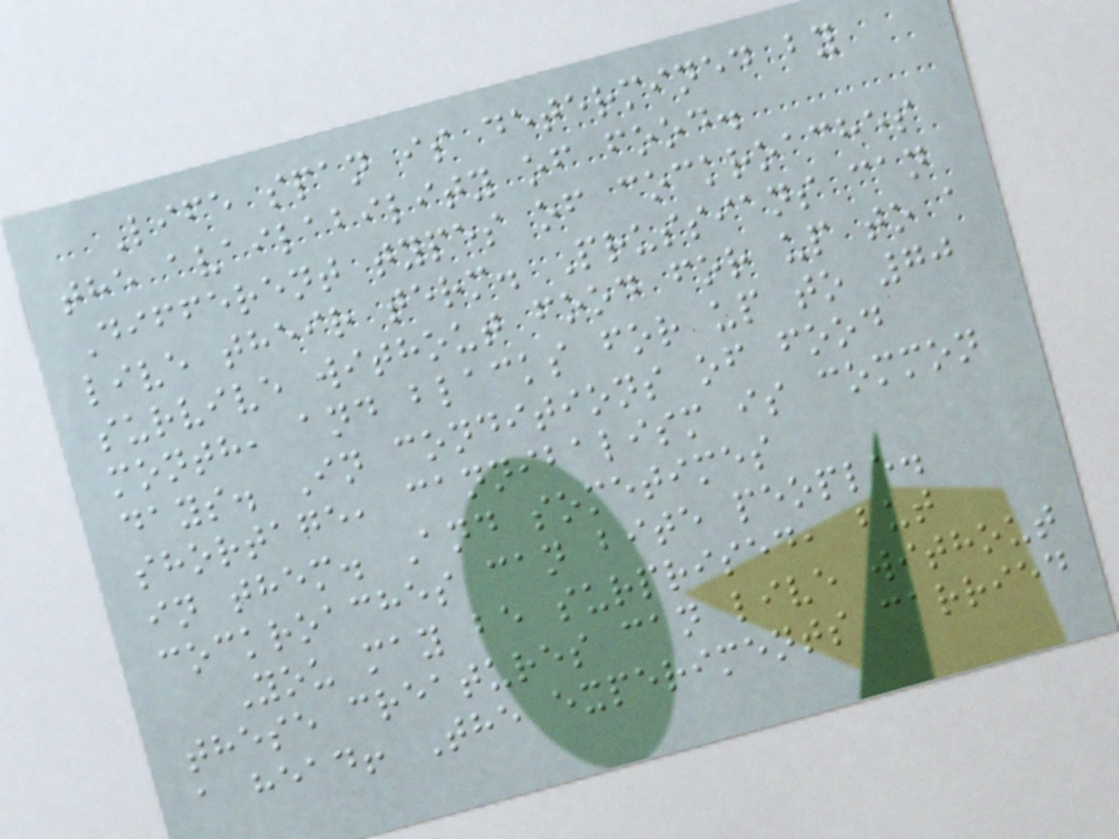Life span is determined by
the availability of food.
Different types of cockroaches
live their term. Prussians can
survive without food for up to a
month, and blacks for up to 70
days. In conditions of food
shortage, cannibalism is common
in them. And sometimes
cockroaches can bite people.
You may be surprised, but
these creatures can live without
a head! The experiments carried
